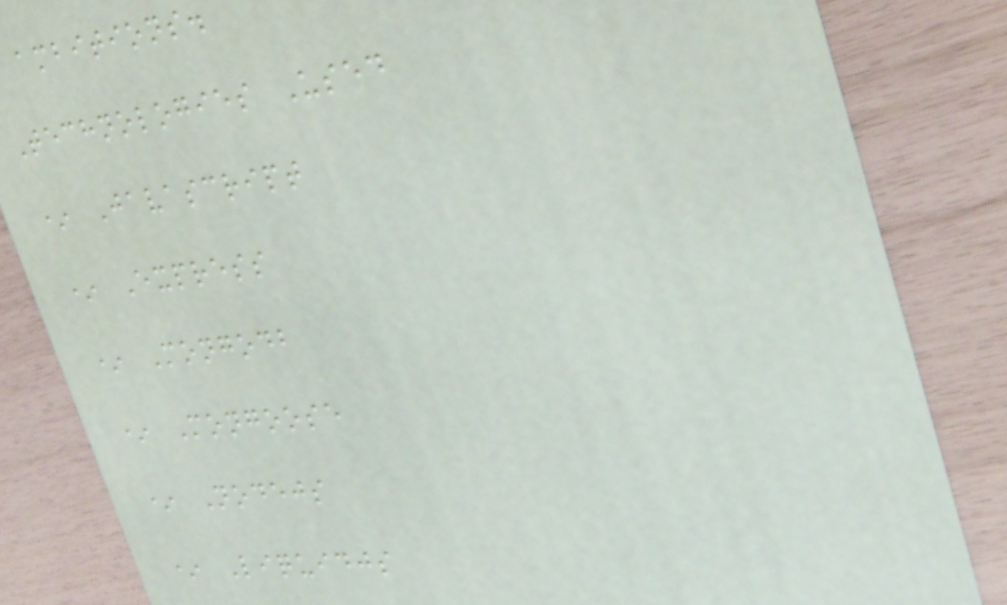ambitions.
Technologies Used
* Javascript
* Express
* Mongodb
* Mongoose
* Nodejs
* Liquidjs
